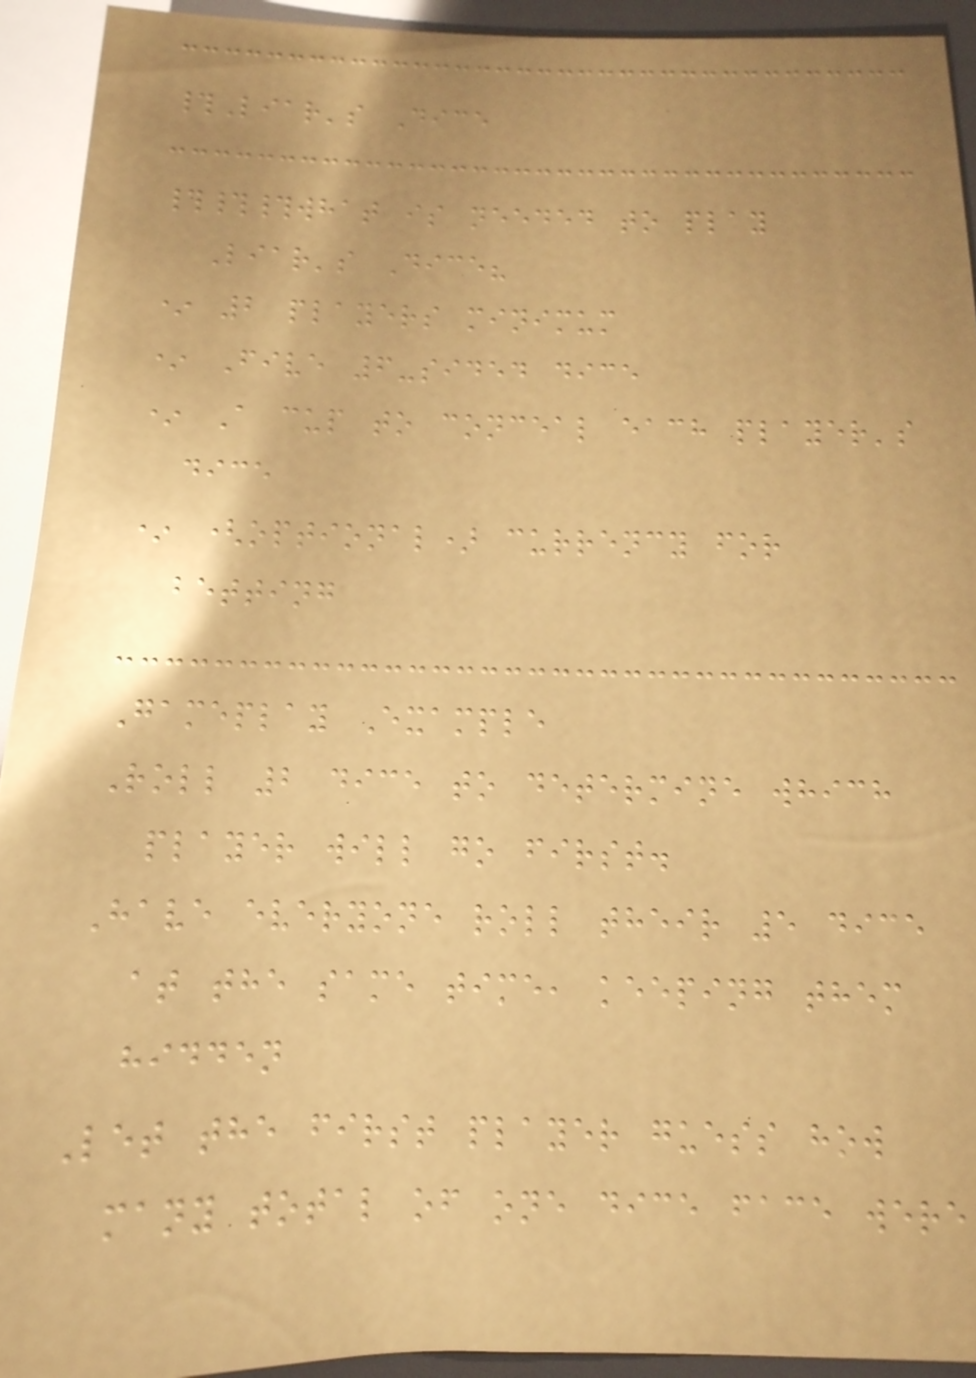#Liar's Dice
###what is needed to play
Liar's Dice?
* 2 players minimum
* Five 6-sided dice
* A cup to conceal each player's
dice
* (optional) currency for
betting
Gameplay Example
Roll 2 dice to determine which
player will go first.
Have everyone roll their 5 dice
at the same time, keeping them
hidden
Let the first player guess how
many total of one dice face were
